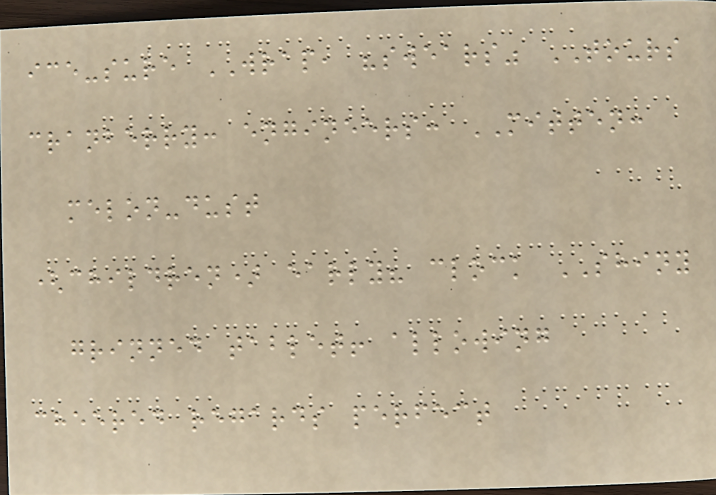ice-sure WRAP, "swears" TOURS
cranberry: engineers: MITTEN:
melon-dust
(children) early? clock SHINY
grinned tablet! allowing
cheered regards perfect
